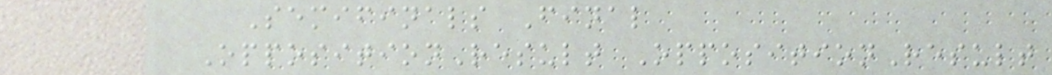Semifinals Final
OppositionResult OppositionResult
